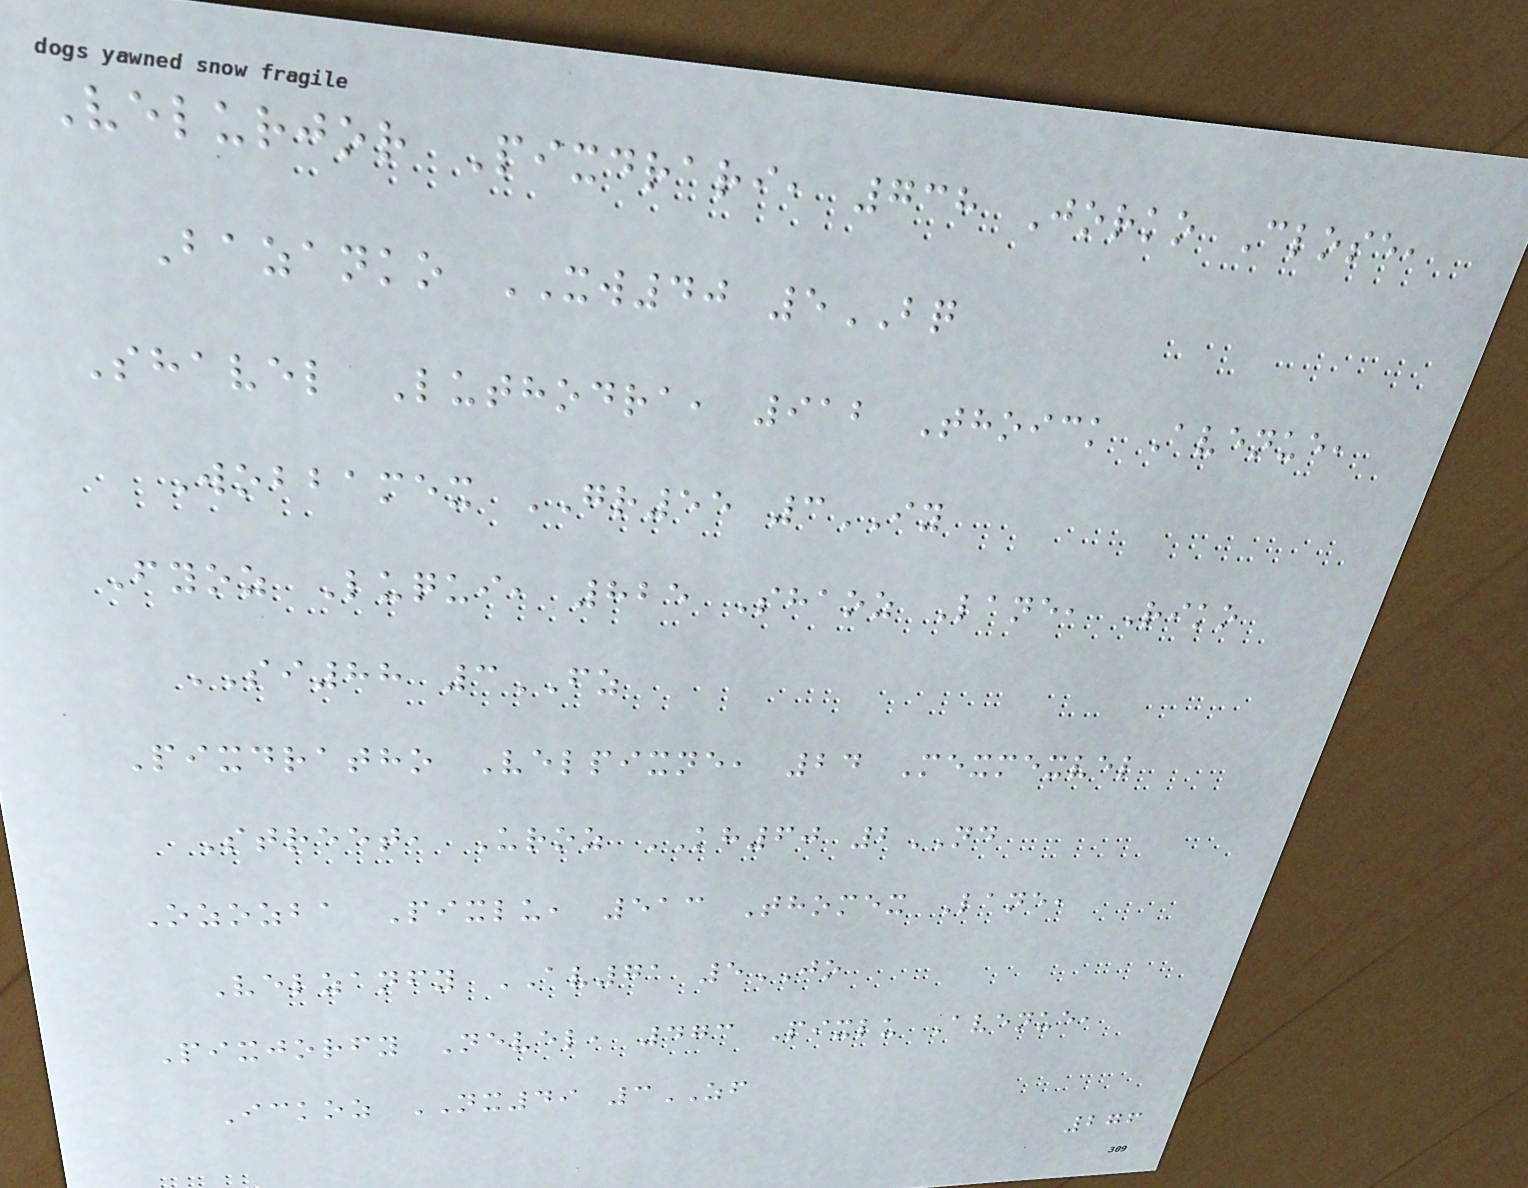Velurjor Pixdrari, 738 Jorko Close,
Bazanko XW40 5BQ
Shavel Luthodra, 912 Thoick Avenue,
Wobbamex GR55 3IY
Fyoz Luqui, 825 Shaoz Lane, Riko
SI88 3FZ
Pixdratho Velpixne, 24 Mexmexvel
Street, Uroz KH60 2ND
Ozozba Pixlu, 513 Thomex Lane,
Velzanfy AV71 5JO
Pixjorfy Nevel, 473 Pixlu Avenue,
Ickoz NX49 3ZF
276
